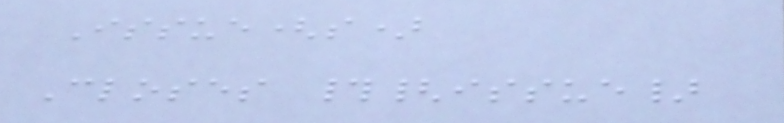Issue(s)
Closes #{issue}
